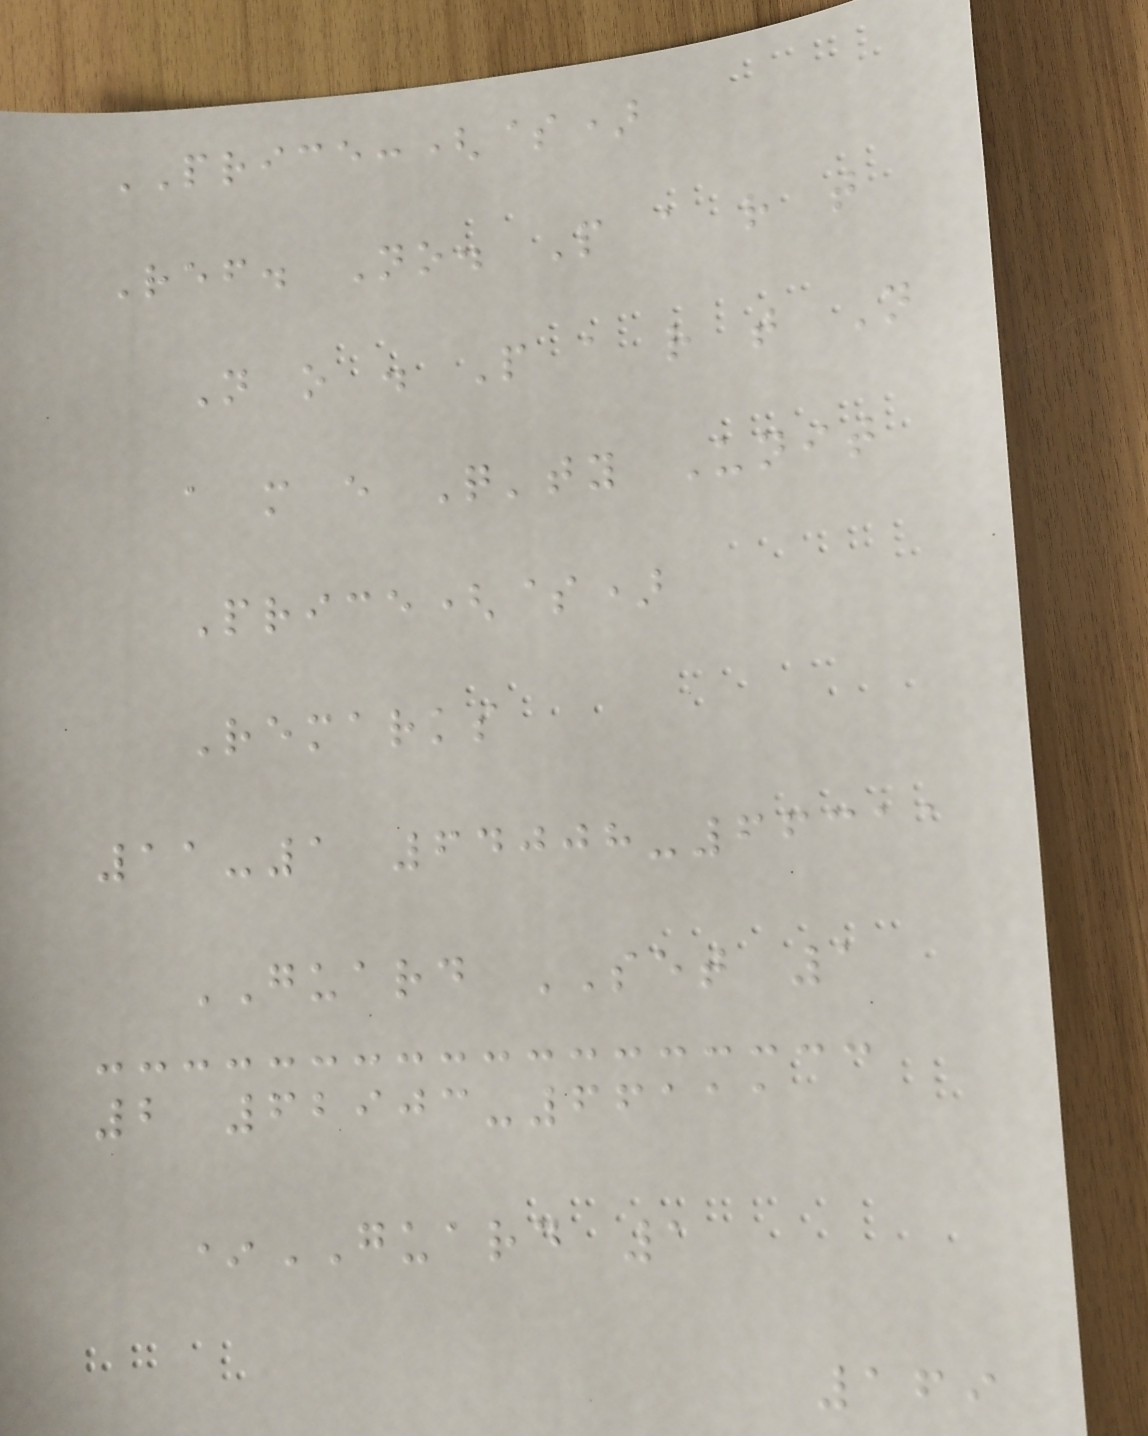PRICE:($)
Ref. No. P a r t
N o . P a r t N
a m e Q'ty Unit
Price($)
Remarks
11-1 64008-66311
GUARD SET 1
2 62903-66111
*GUARD 1
169
